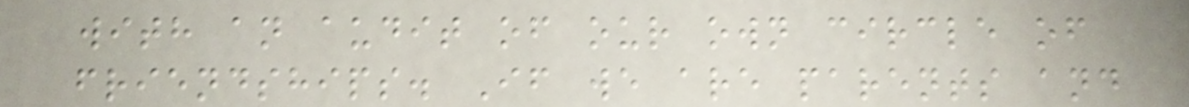with an audit of our own circle of
friendships. If we are parents and
